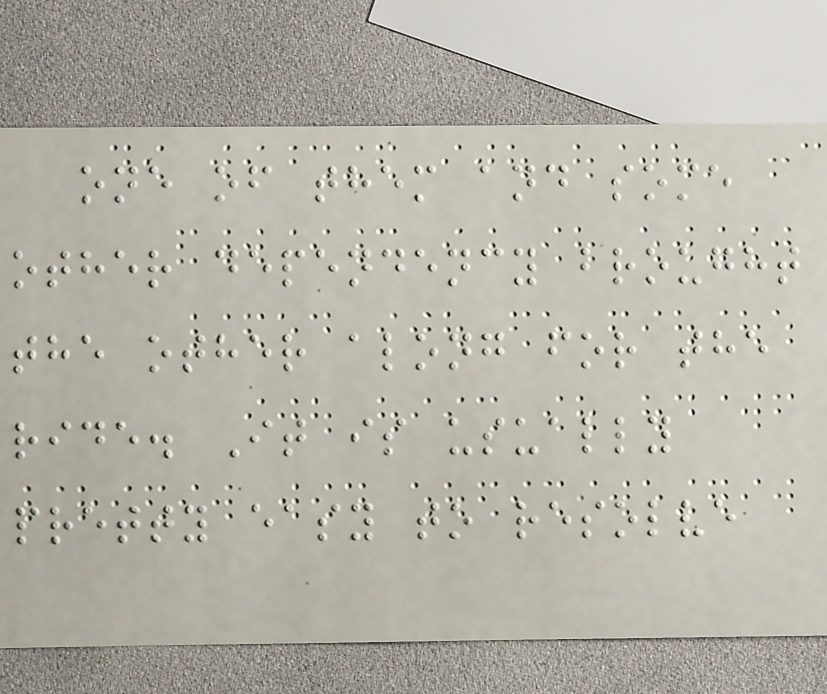one of them and some
other dependency brought
the other along for the
ride. It is usually
pretty easy to resolve
